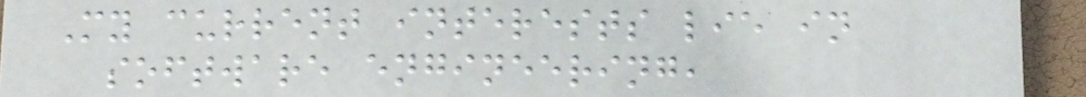My current interests lie in
software engineering,
